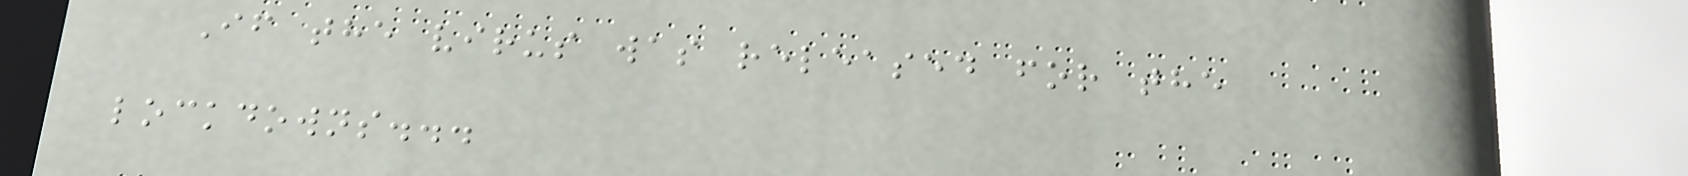If the virus was released for the
lockdowns...
